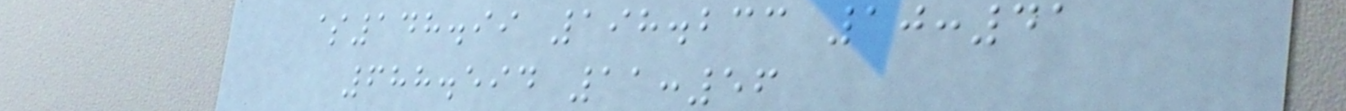$148.99 198.233 10:41
688.594 11:56
